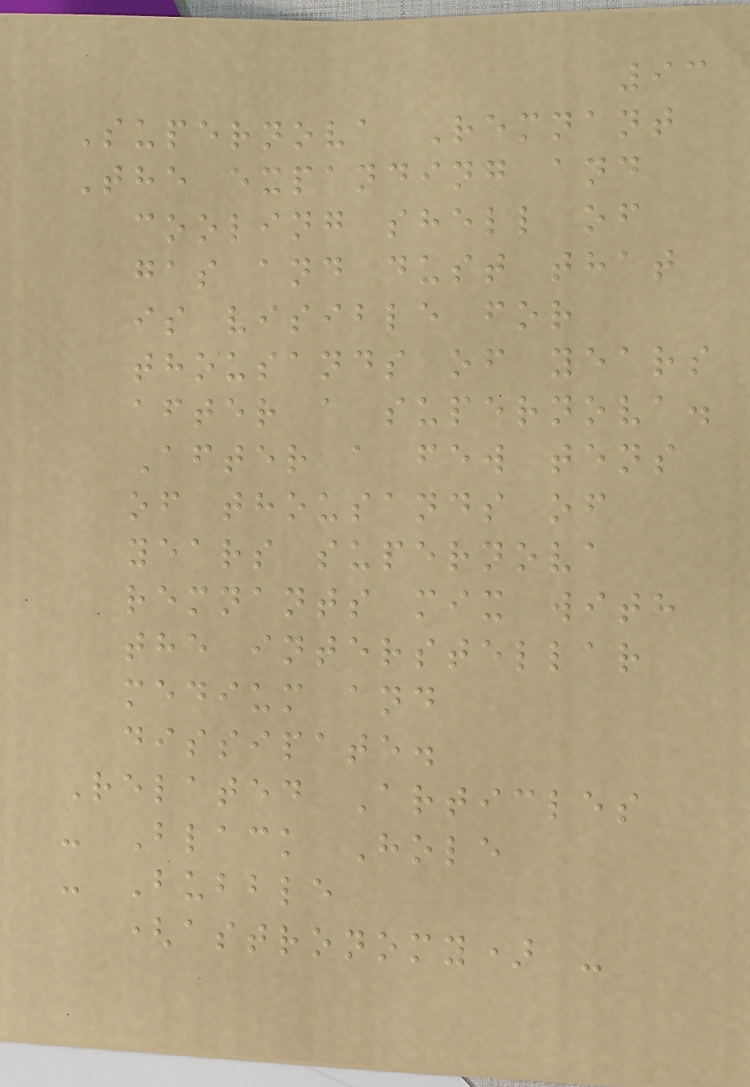93
Supernova Remnant
The expanding and
cooling shell of
gas and dust that
is visible for
thousands of years
after a supernova.
After a few tens
of thousands of
years supernova
remnants mix with
the interstellar
medium and
dissipate.
Related Articles
- Black Hole
- Bubble
(astronomy) -
